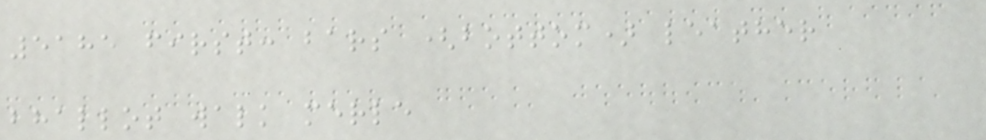5185 first: bars (bottom) leather
bhallot walk merle
